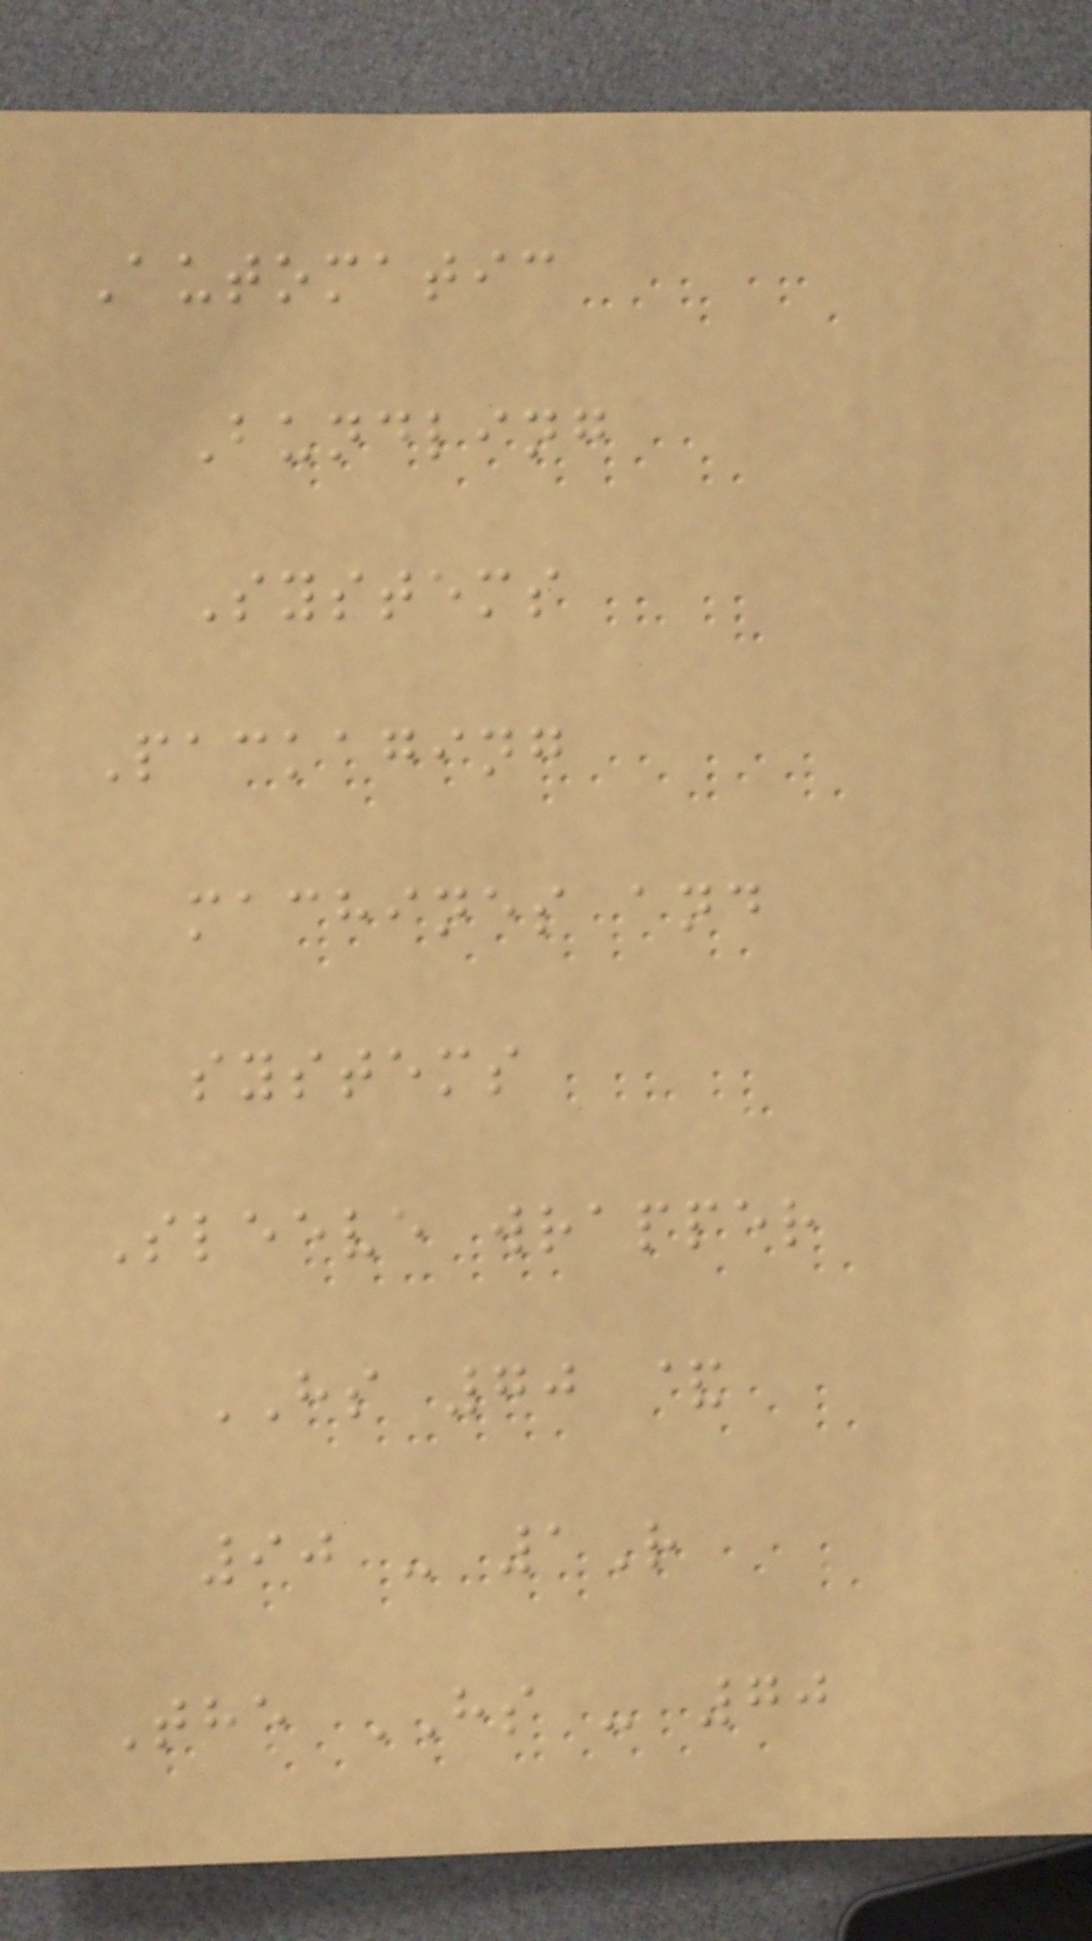Automatic
Bundling
Systems
Packaging
machines and
systems
Sleeve wrapper
HS 70 &
90 - 1R
The HS - 70
